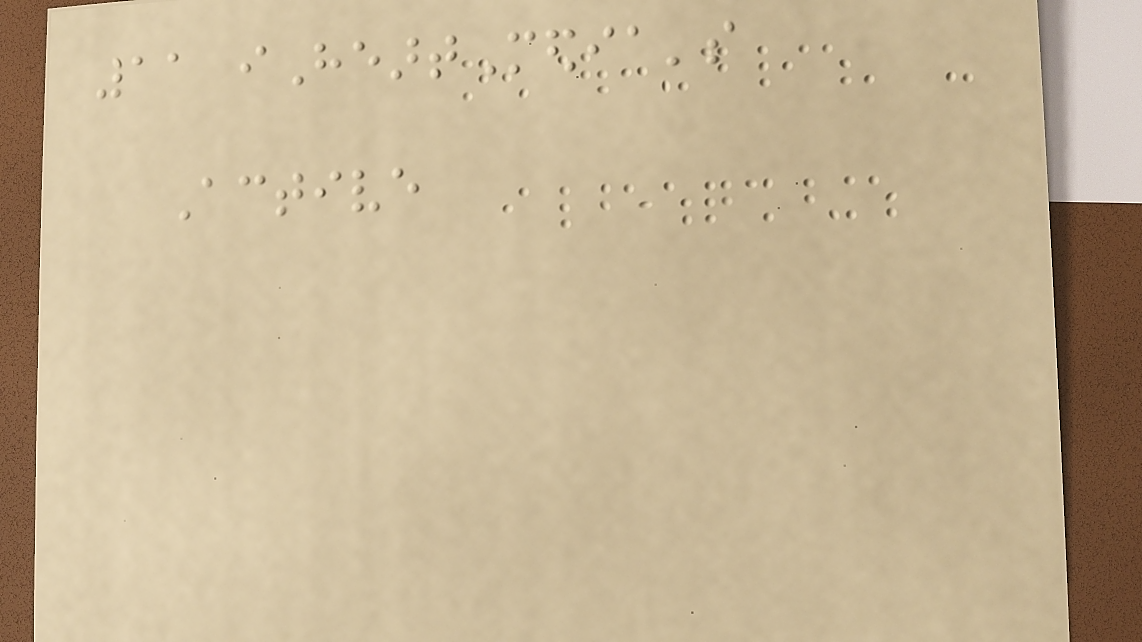11 iHeartMedia's
Active
